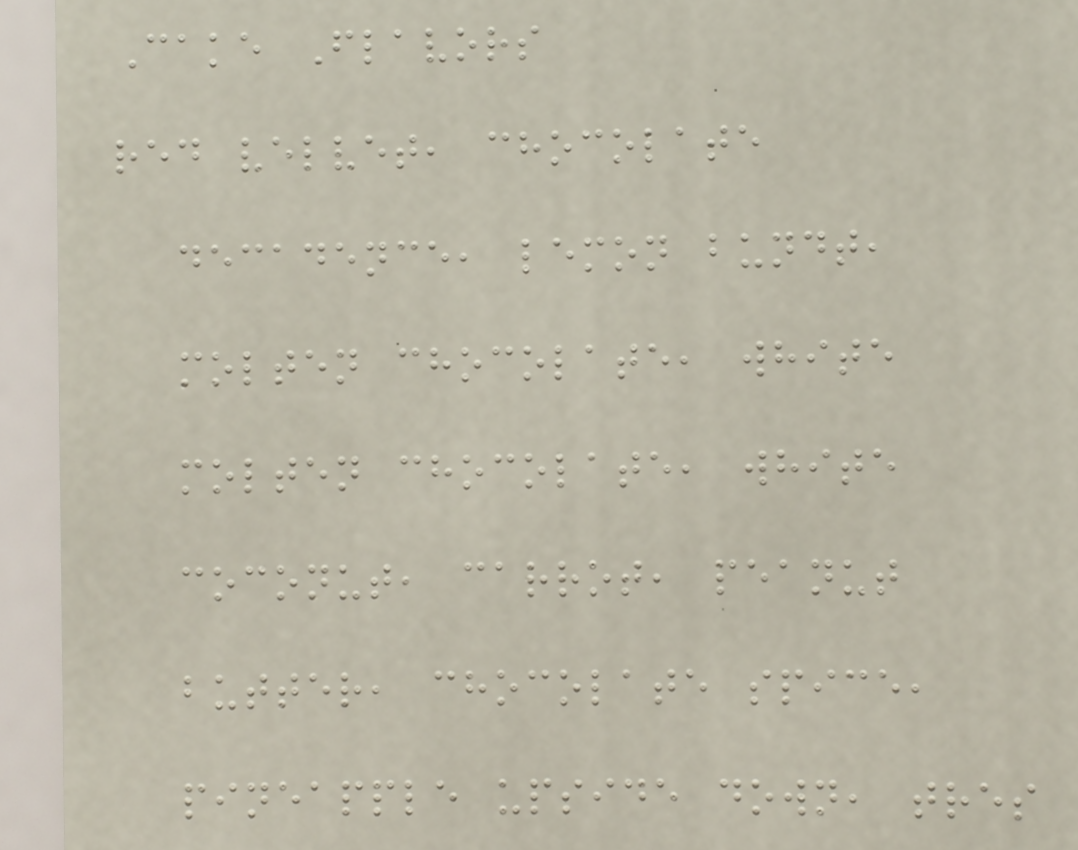Cake Flavors
red velvet, chocolate
decadence, lemon bundt,
molten chocolate, white
molten chocolate, white
coconut, carrot, peanut
butter, chocolate spice,
pineapple upside down, tres
